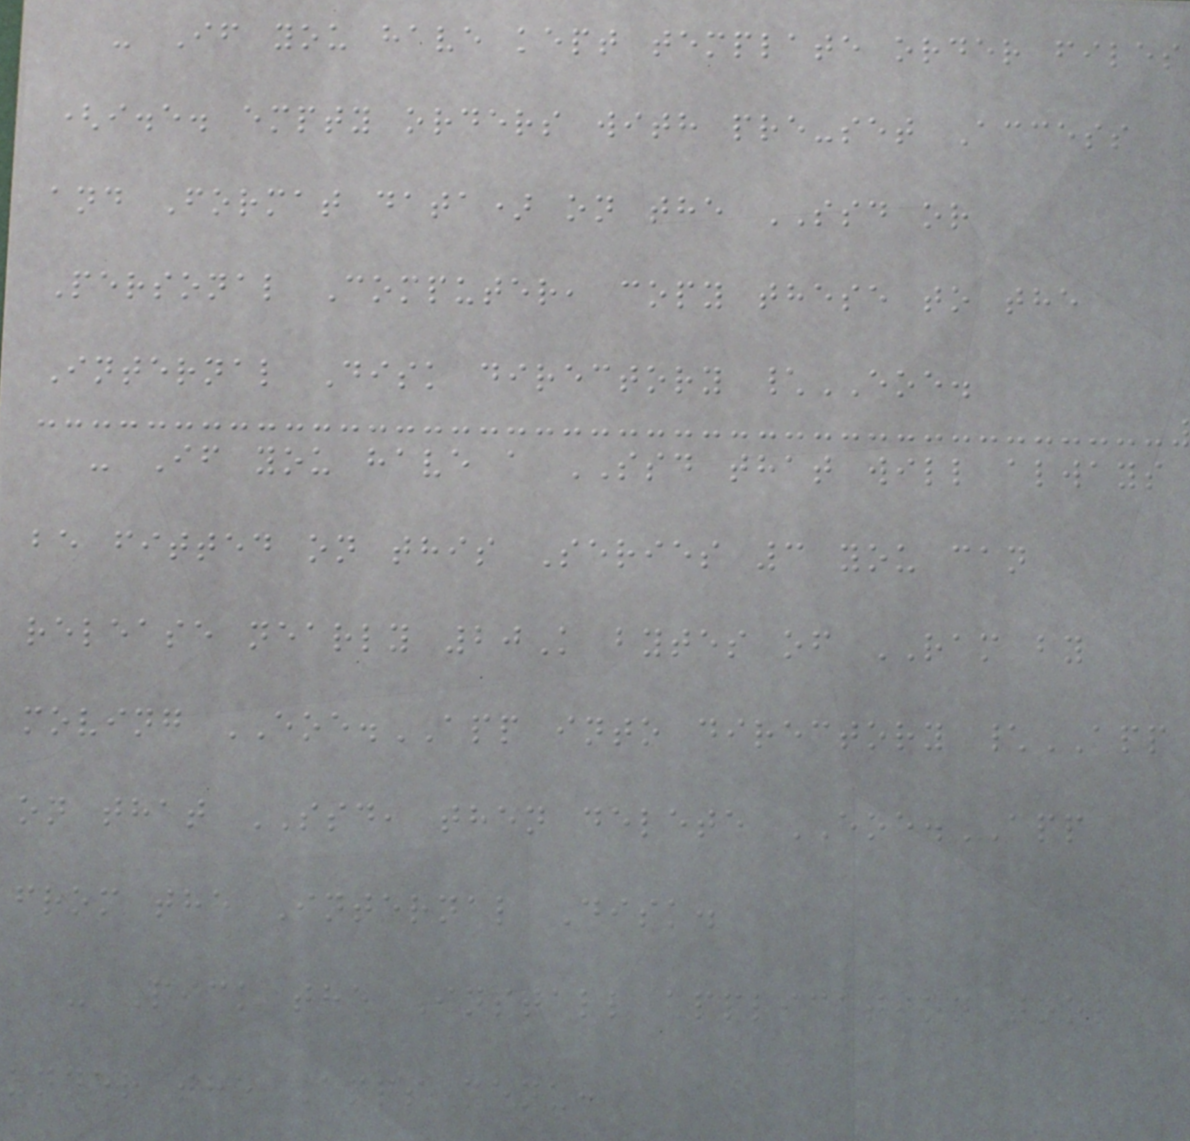- If you have kept template order files
(i.e. empty orders with pre-set Access
and Format data) on the SSD or
Personal Computer, copy these to the
Internal Disk directory \EOE.
- If you have a SSD that will always
be fitted on this Series 3 you can
release nearly 20K bytes of RAM by
moving EOE.APP into directory \APP
on that SSD, then delete EOE.APP
from the Internal Disk.
- Pick the Install application tool
under the Apps menu:
